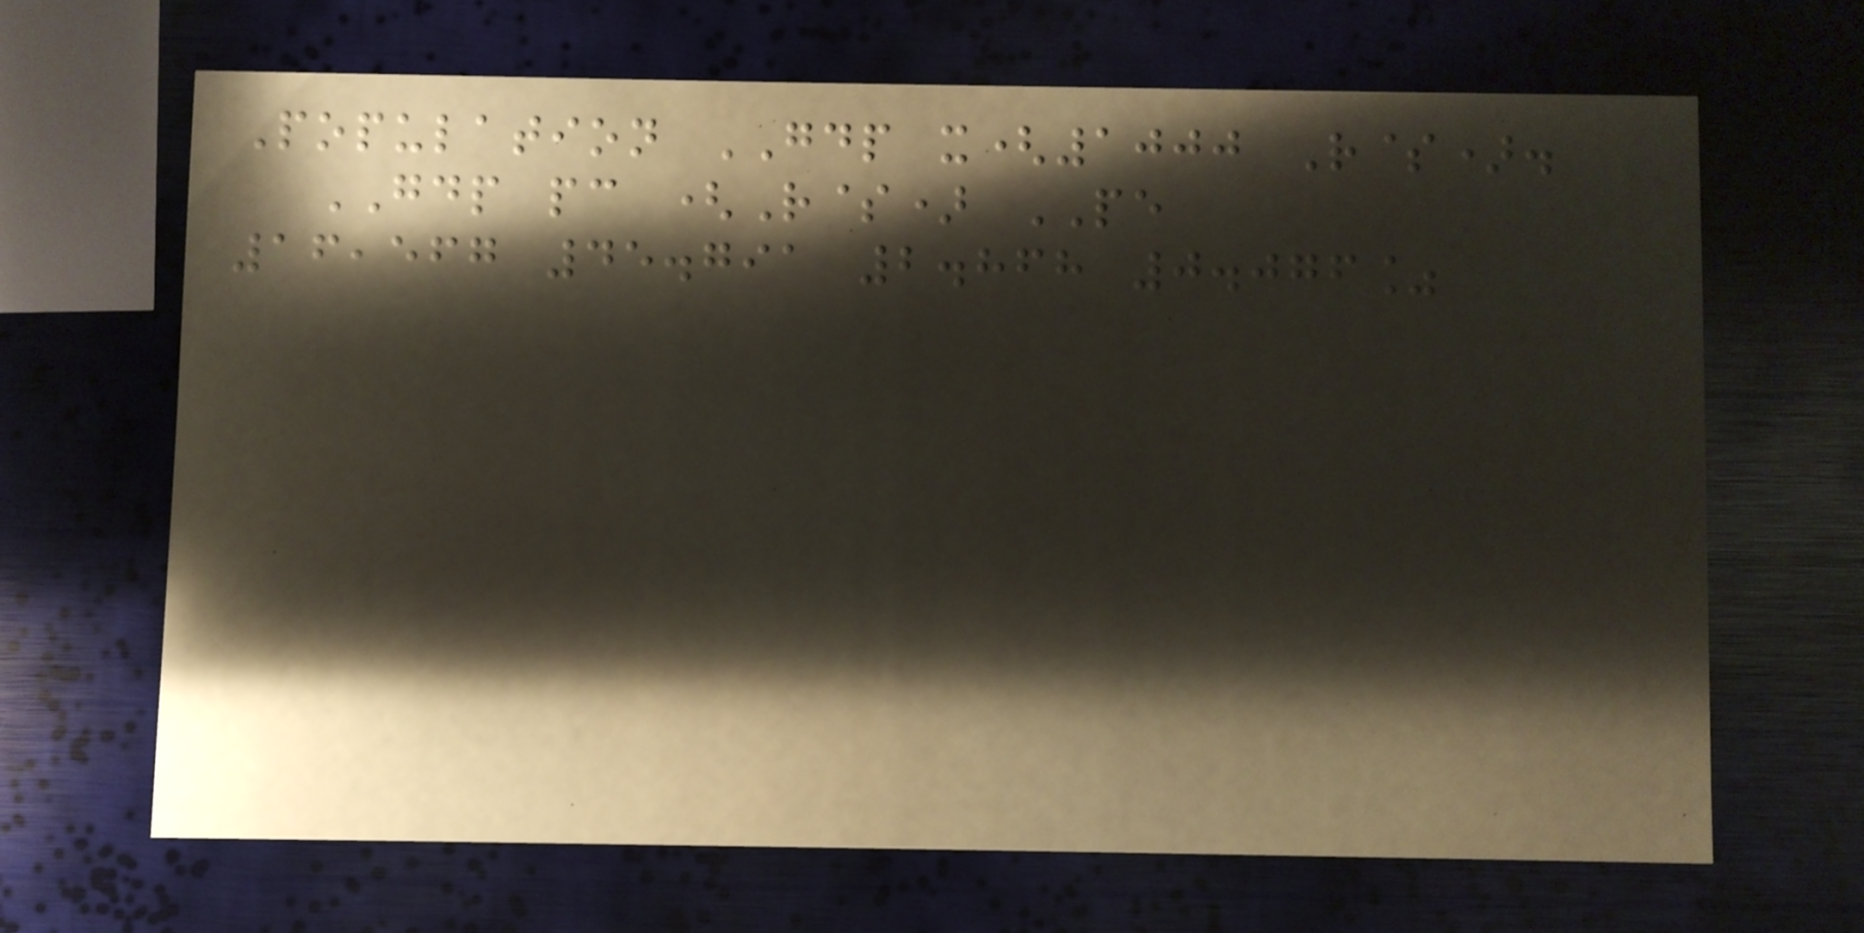Population GDP x(1000 R$).
GDP pc (R$) PE
16,567 45.791 2.868 0.076%
